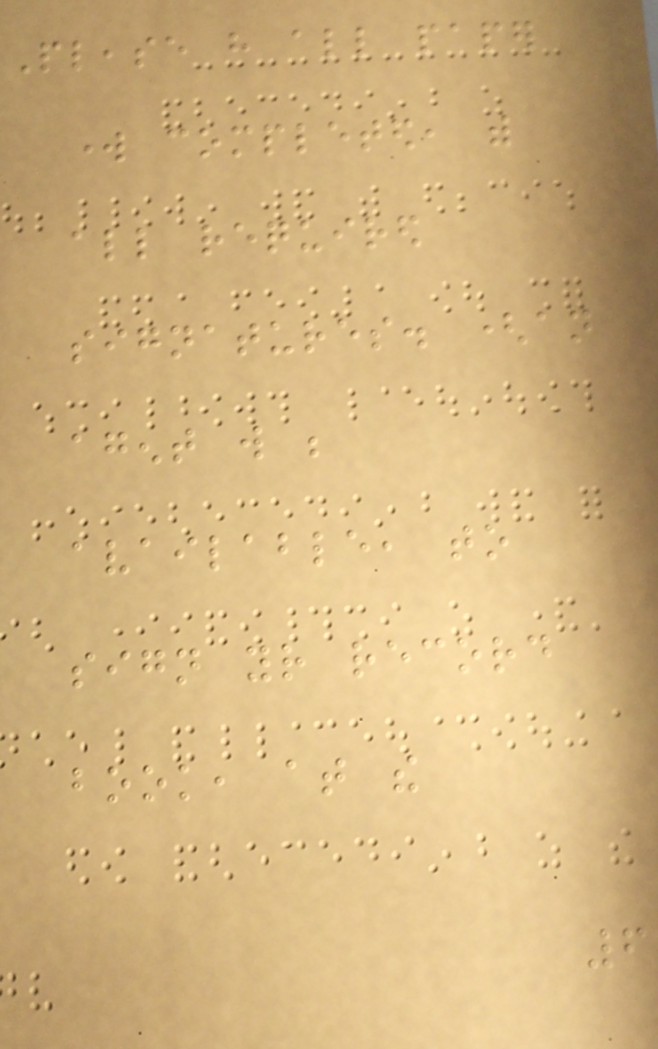Please have all paper
work completed, with
all required
signatures. (an
agent will be
available, to
sign your record
book, at the
6
